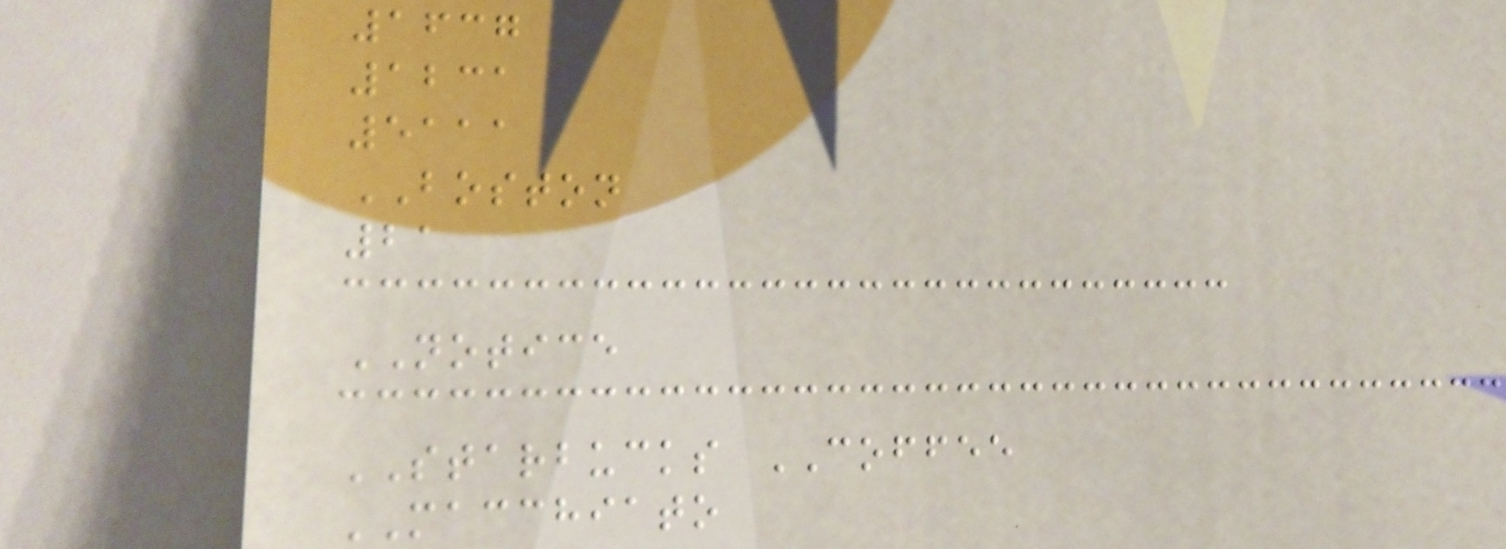1637
1231
5111
BOSTON
21
NOTICE
STARBUCKS COFFEE
MACCHIATO
